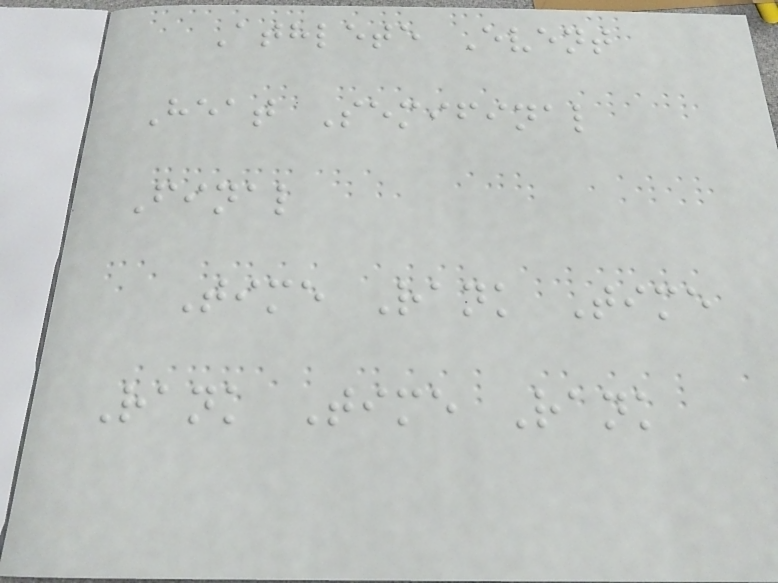Athlete Event
Heat Semifinal
Final
Time Rank Time
Rank Time Rank
